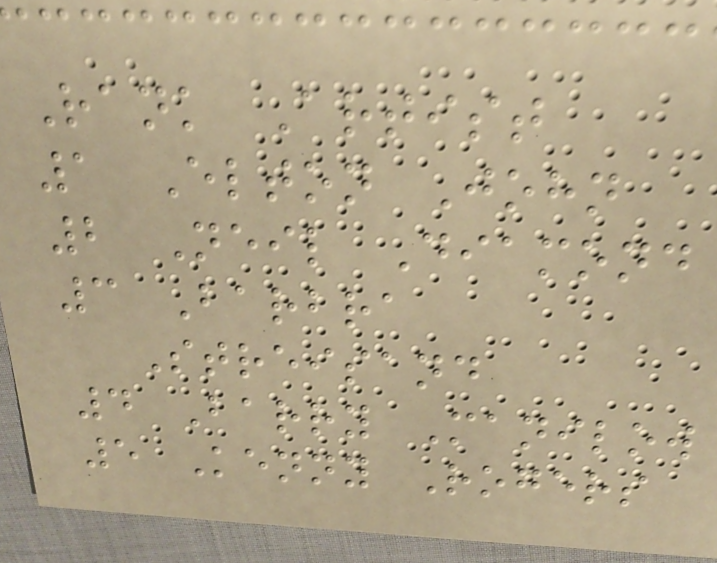Rank Artist
1 Elton John
2 Neil Diamond
3 Barbra
Streisand
4 Barry Manilow
5 Kenny Rogers
